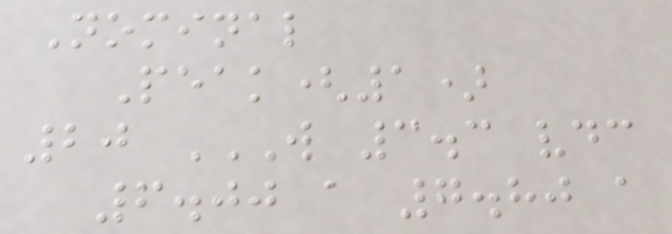Nominal
Peak(1)
20 W 3.3 VDC
6.00 A 7.80 A
